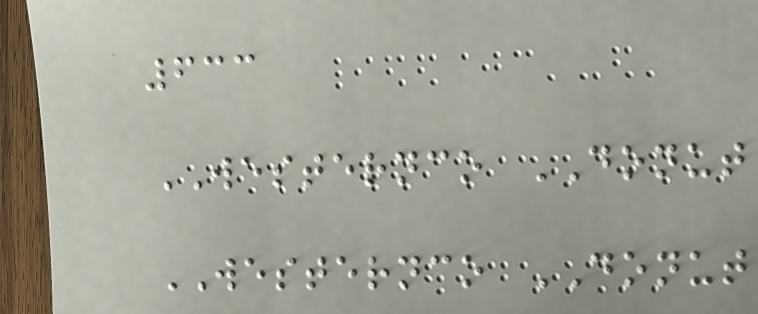633
WESTERNCO DONUT
WESTERNCO DONUT
